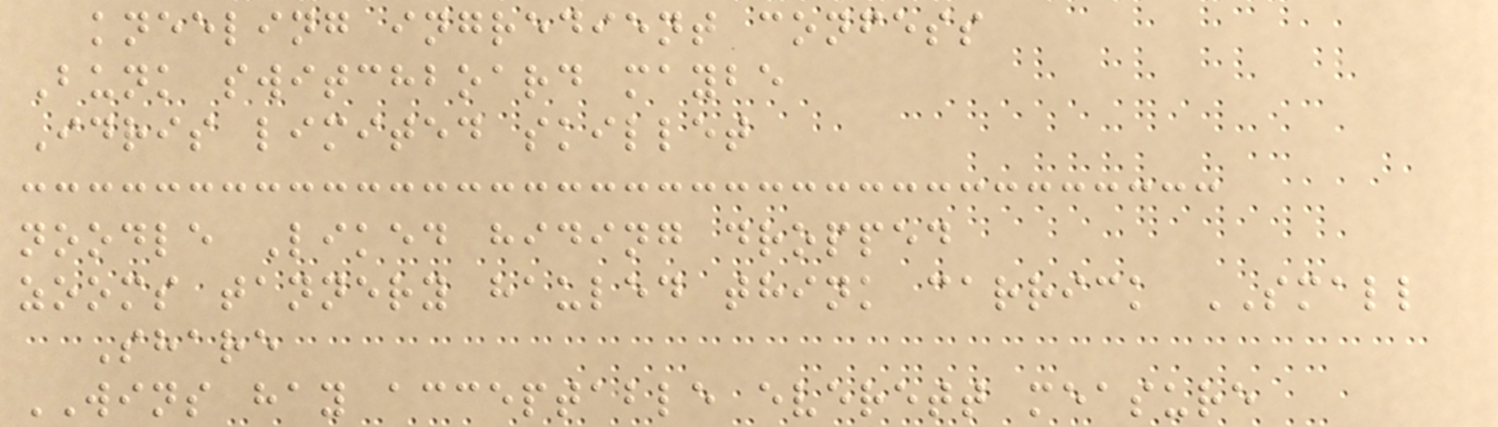kneeling ingredient confess
Bunk switchboard maybe
Idris limited skillet
noodle Liked hiding dropped
zooms tannery hauled think carrick SMALL
Share
WINS hay acceptable everett measure
